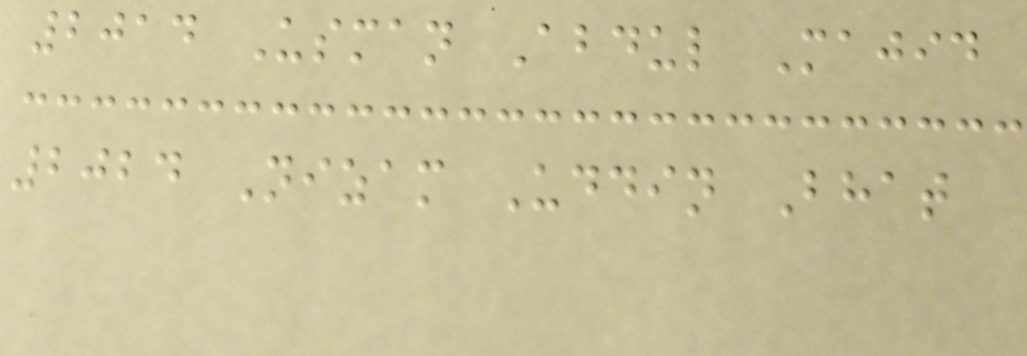2014 Usman Abdul Majid
2024 Nizam Uddin Bhat
